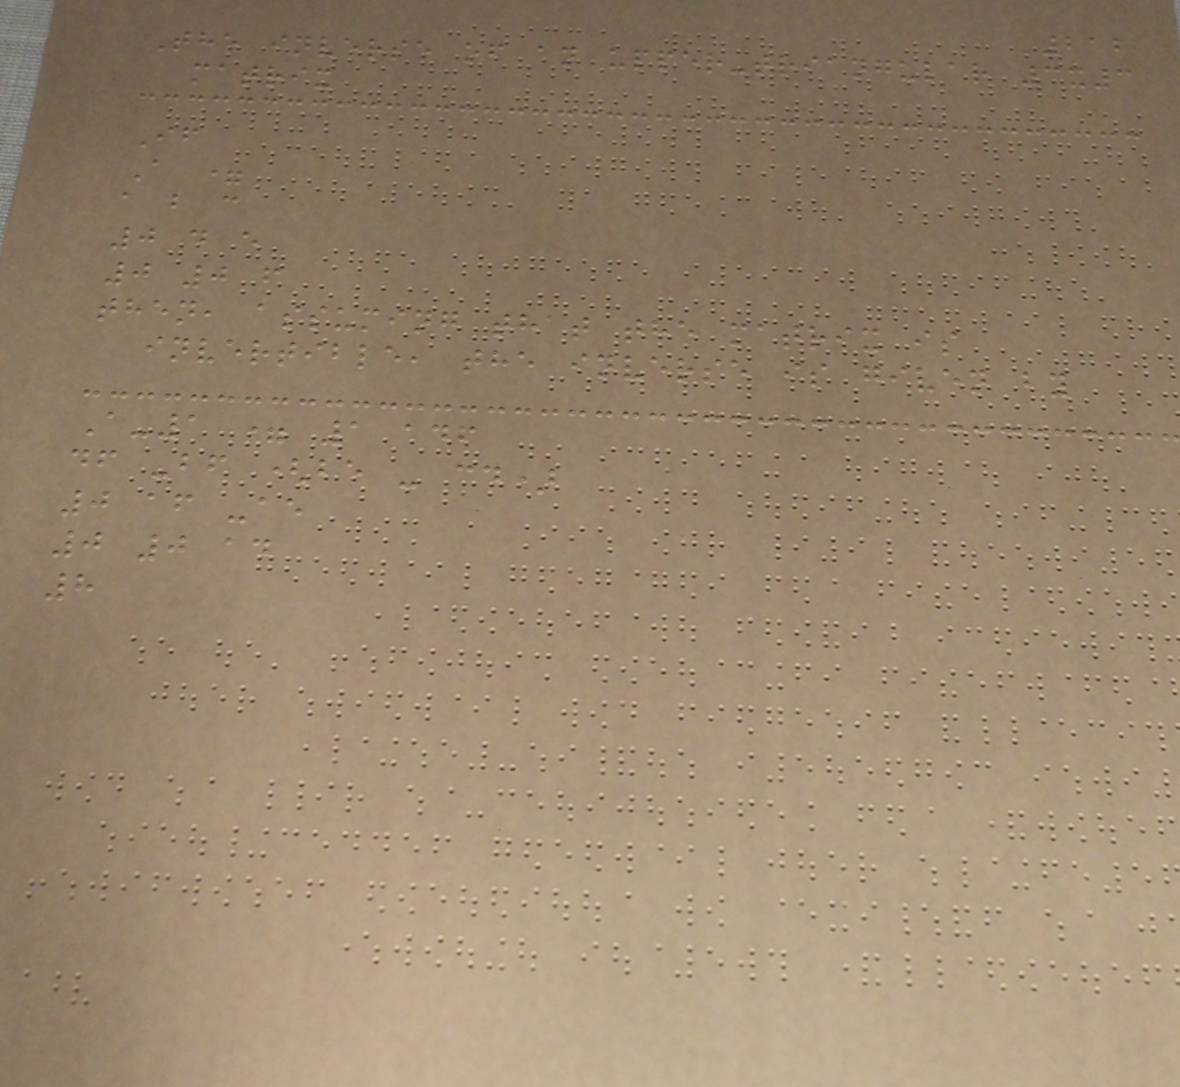212
The inverse of an upper-triangular 3x3
matrix
If
A =
a b c
0 d e
0 0 f
then, assuming that the matrix is
invertible, the inverse is given by
A-1 = 1 adf
df -bf (be - cd)
0 af -ae
0 0 ad
8
